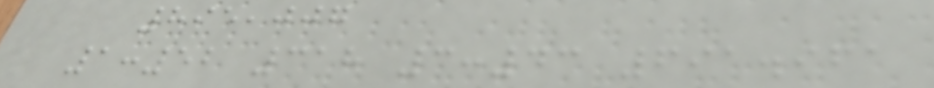895,007
1:52 318 3:43 691.961
